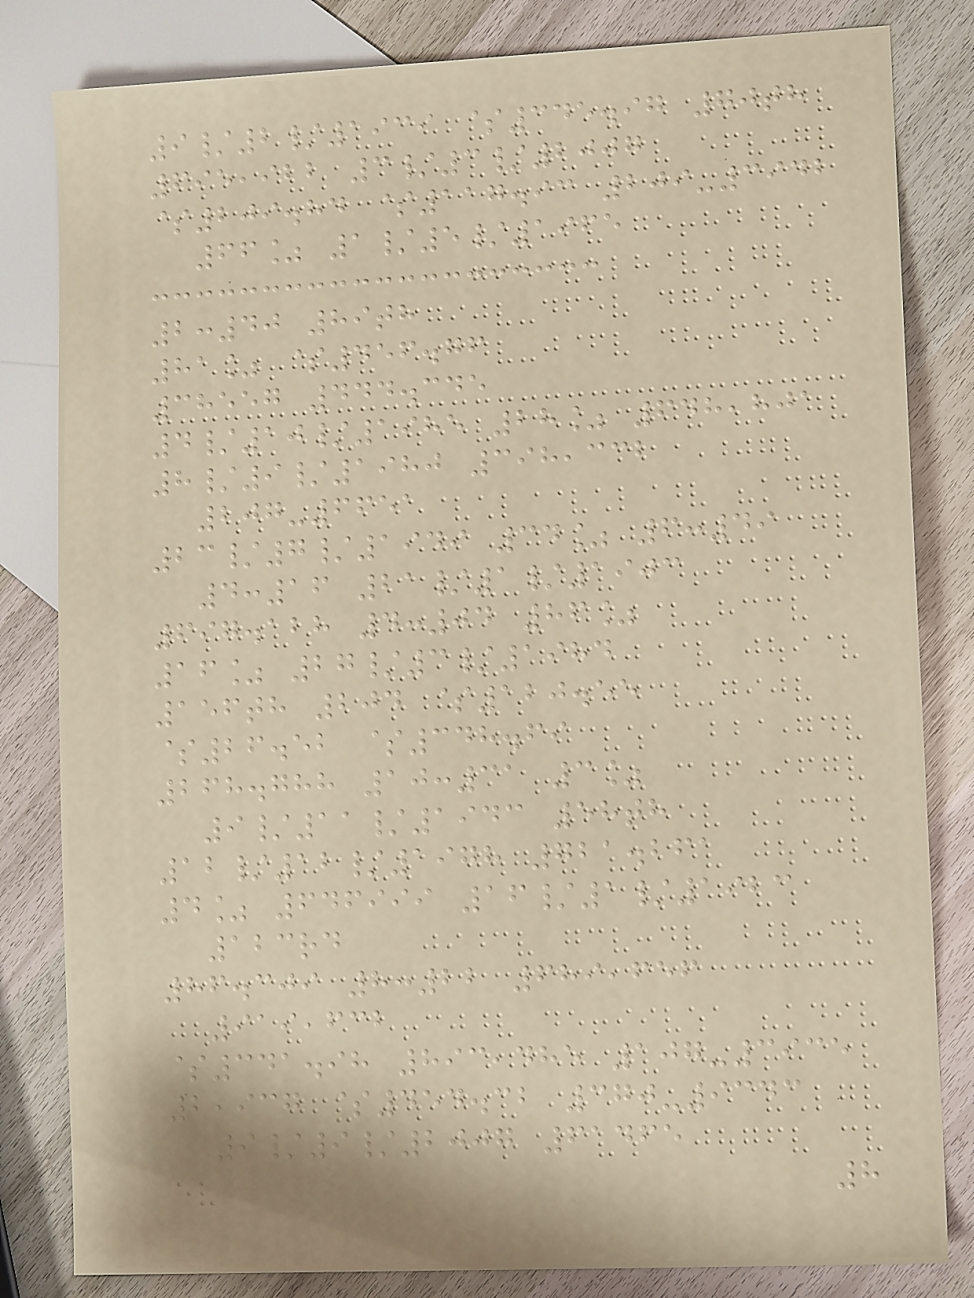9/2/1939 $345.97 70th
695,922 3/3/2007
$209.84 $117.93 209-3942
66% 1/5/1965
2:40 89th
81% $456.76
38557 444.345
4/10/1985 28% 648,801
8/9/1980 398,332
207-6651
23/7/1949 34% 6:49
4:16 21/1/1903
697.128 4:04 86%
16% 27/3/1984
156th 204 $120.55
$26.52 $348.69
268.788 10:31 3%
9/11/1943 58th
12/12/1978 721.261
4% 646999 16/1/1923
123rd
86.309 8:22 689,656
919,632
$341.98 893,485 107-3935
2,937 $454.32 370-9343
9/9/2007 61465
8
